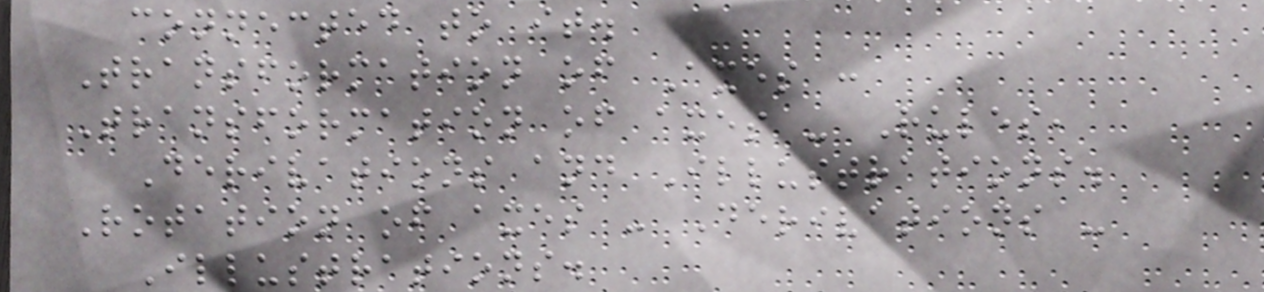connected to it.
Transformation of Axes :
Transformation of axes - Rules,
Derivations and Illustrations.
Rotation of axes - Derivations -
Illustrations.
